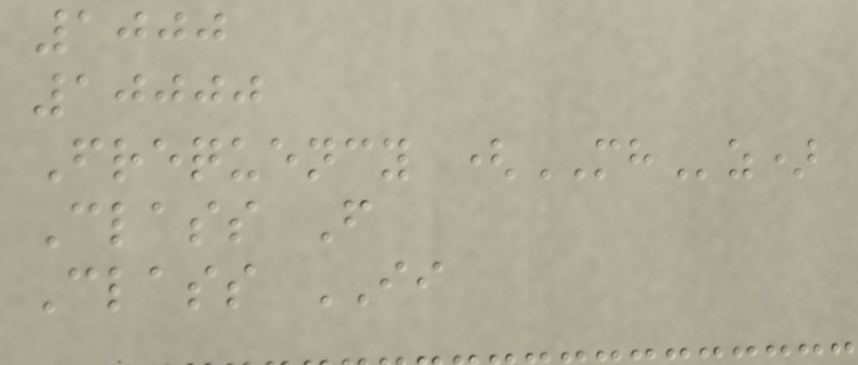1000
10000
Frequency (MHz)
Class F
Class II
